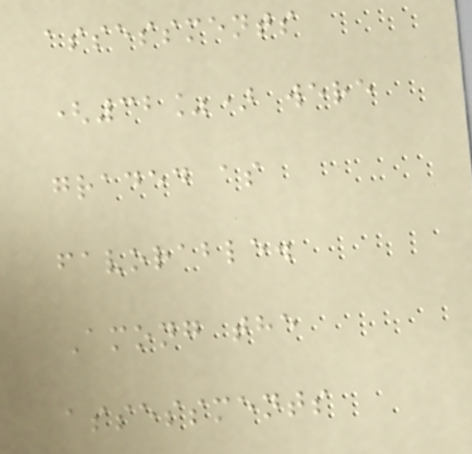assessments
(32%) were
graded as
favorable.
Among the
assessments
